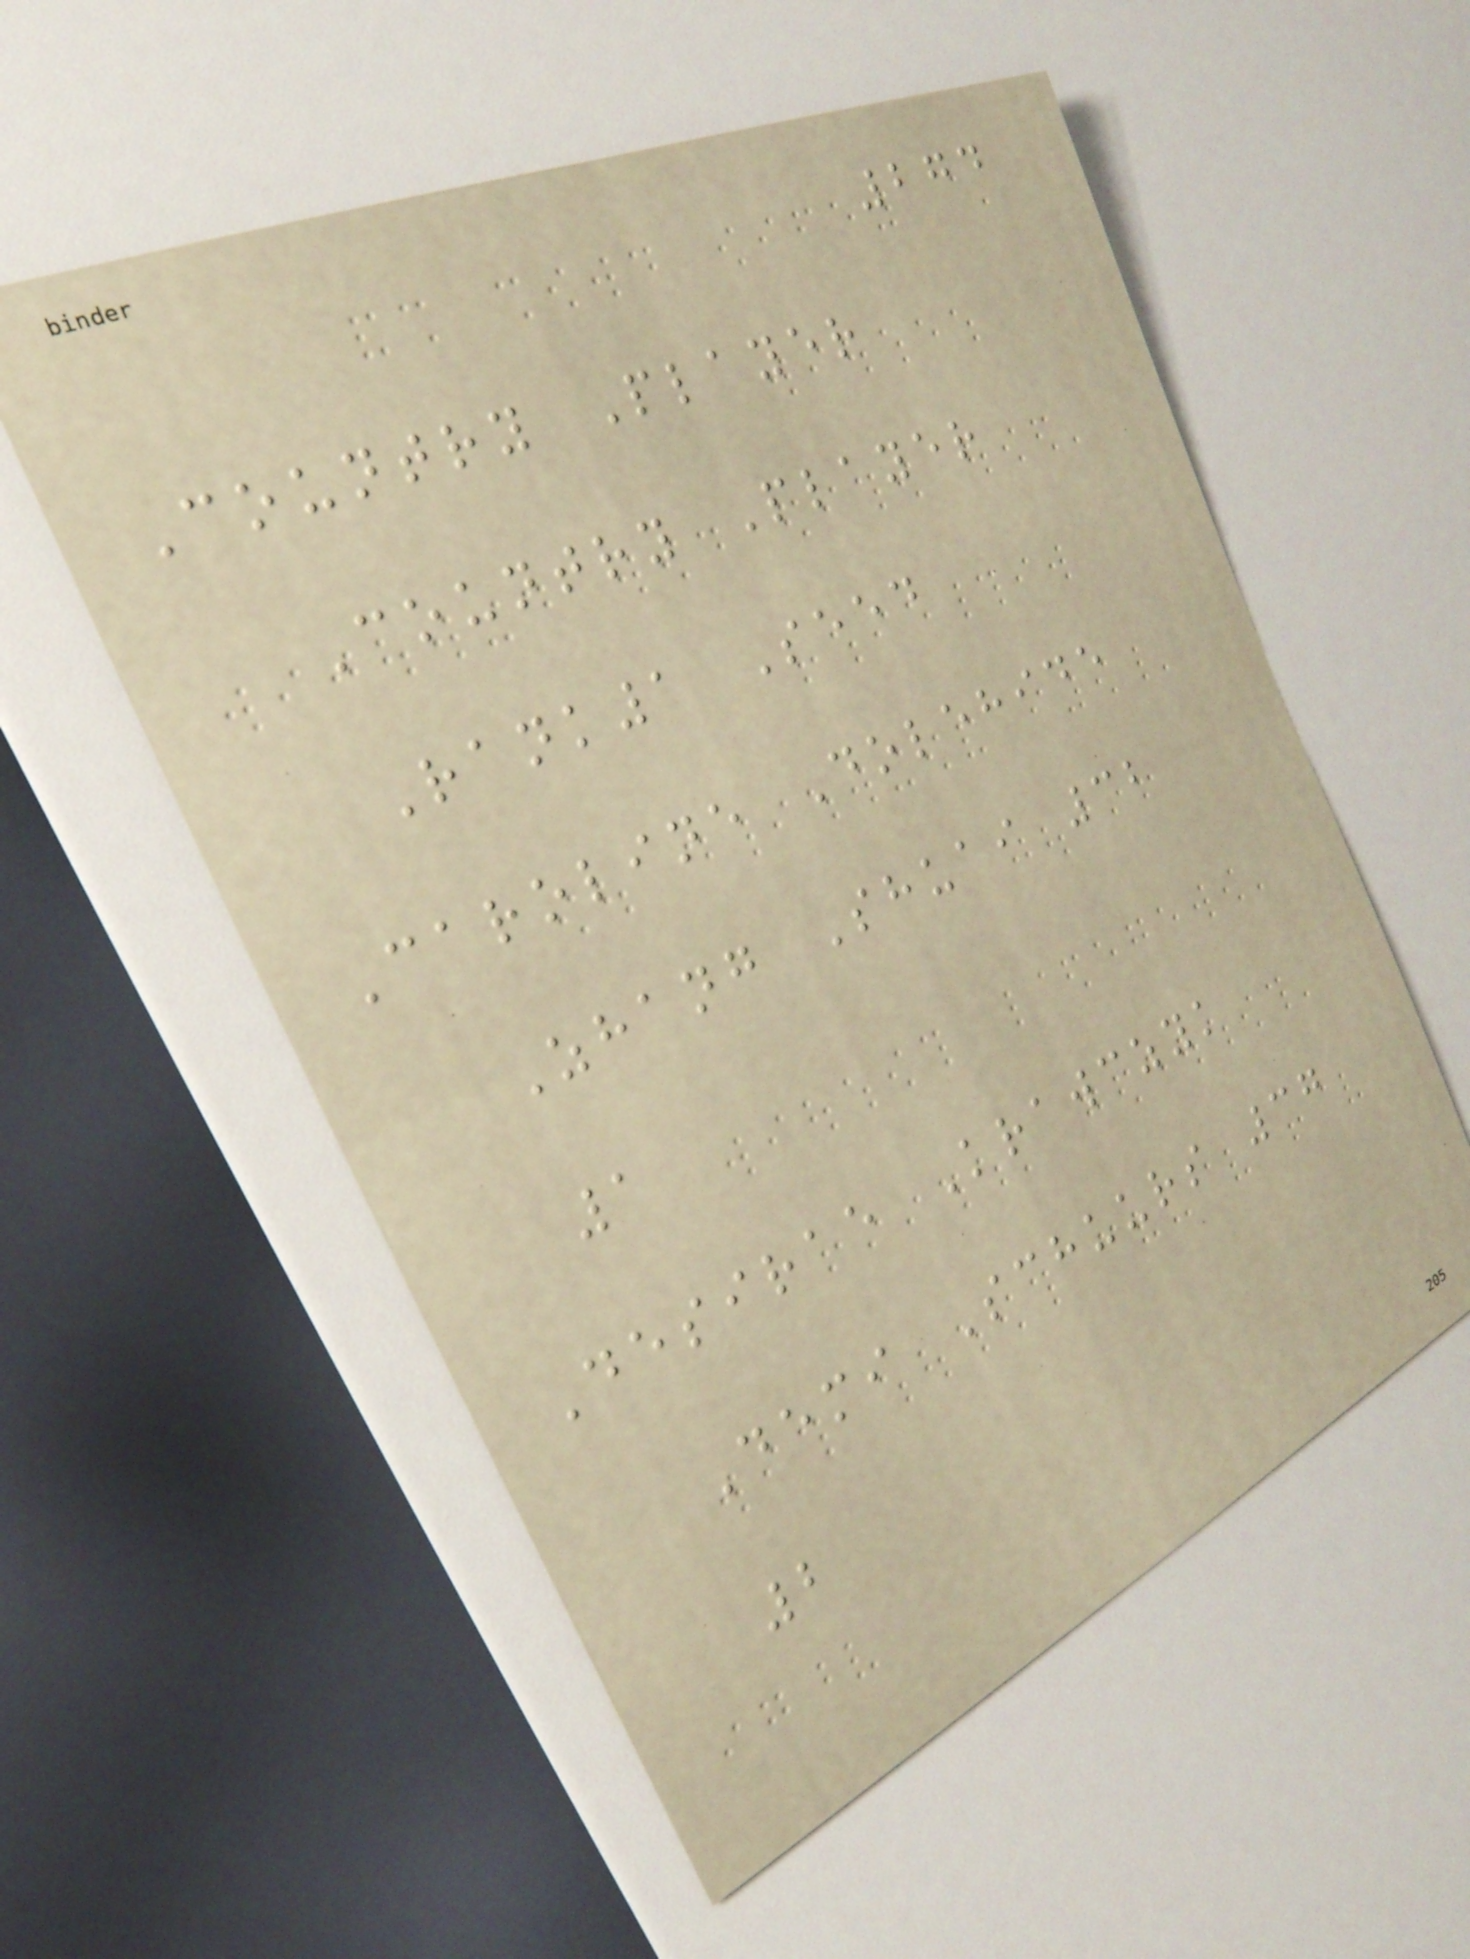274
Country Player
Country Player
Rank1 Seed
Caroline Dolehide
Zhang Shuai 32
1
Desirae Krawczyk
Demi Schuurs 37
2
